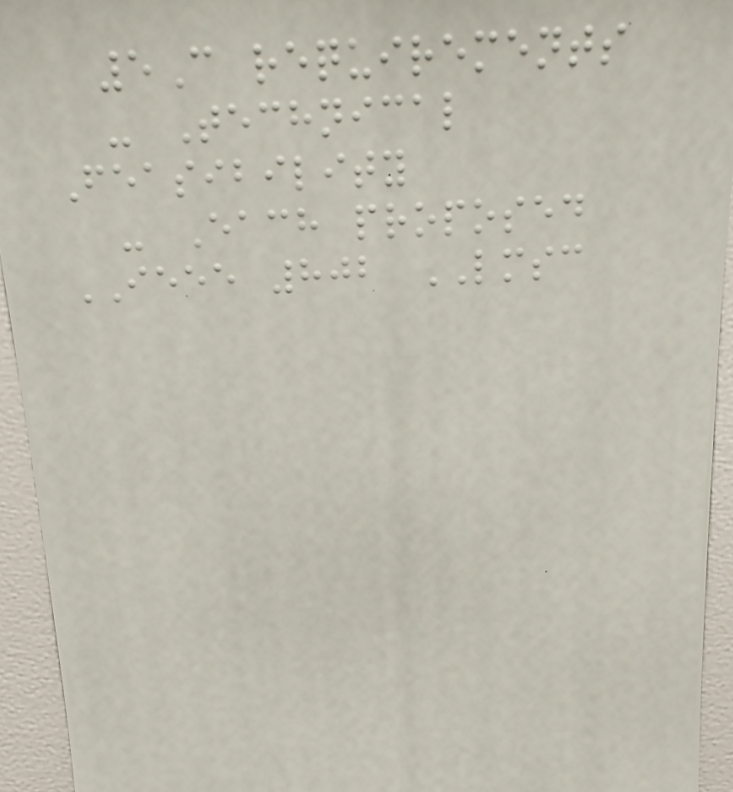5C requirements
- Technical
Feasibility
- Each proposed
IEEE 802 LMSC
